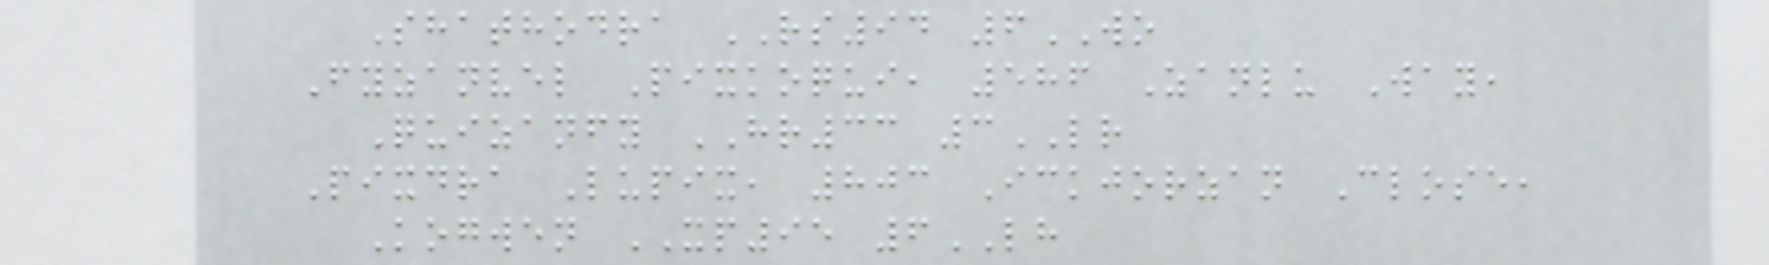Shathodra RS94 6WO
Fyzanvel Pixkoqui, 586 Zanlu Way,
Quizanfy HR33 3LR
Pixdra Lupix, 803 Ickjorzan Close,
Kogwen XP95 6LH
